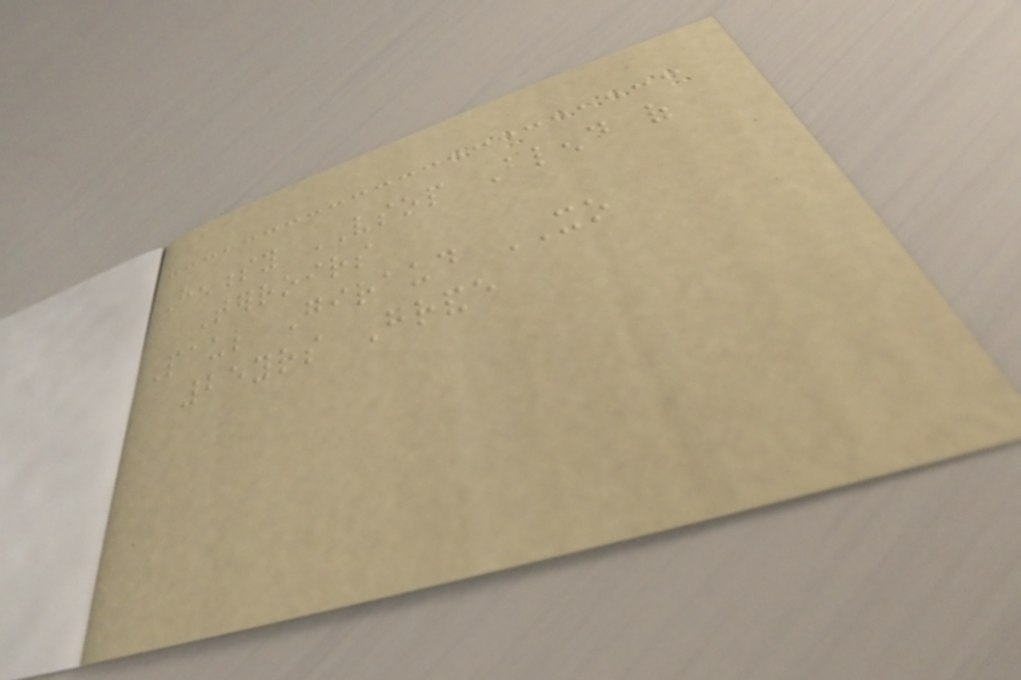Hennessy VSOP Blend of
Terroirs
Paul Giraud XO
25yrs Grande
